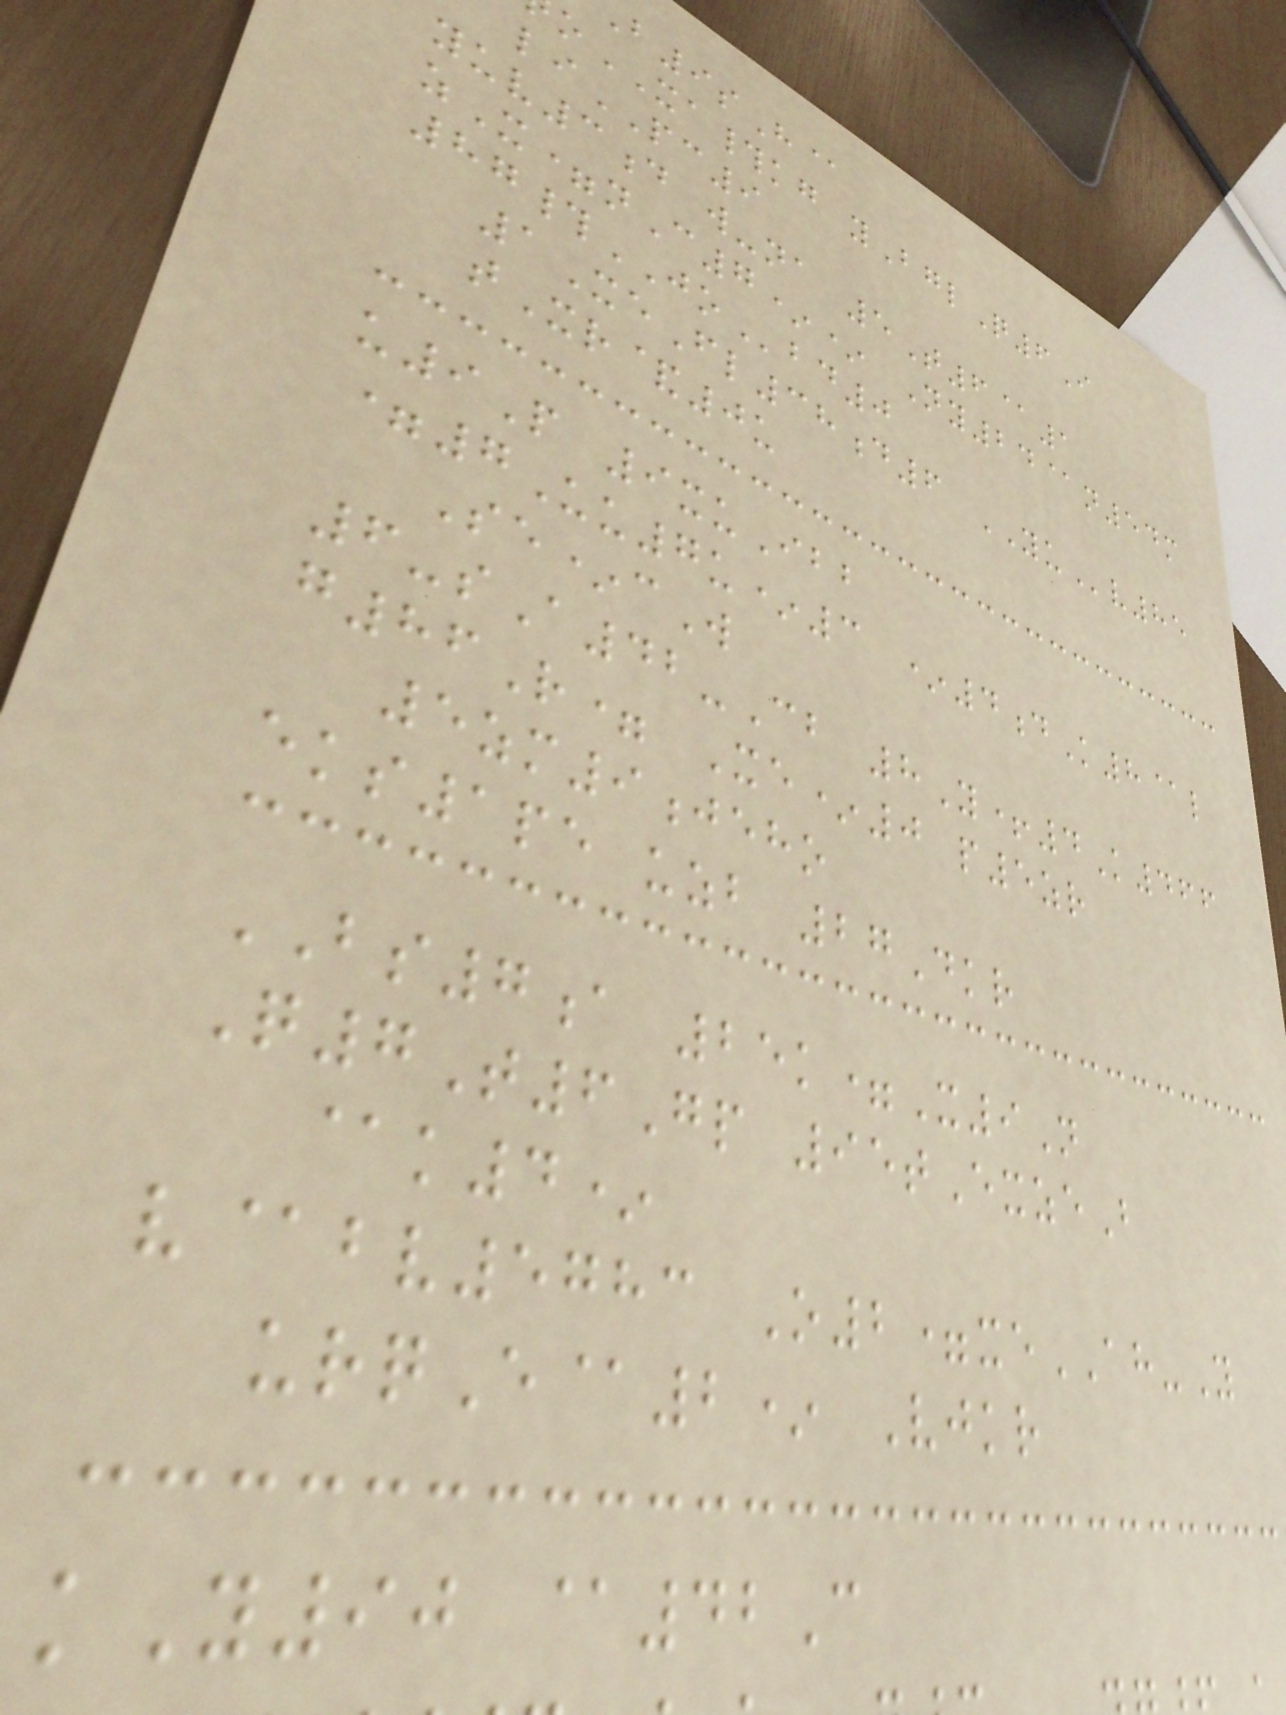9sH@
oXA#kg yBglQ6I
liPC9
yuv3d w-na 5T6@1
zX=nC7** Ny24@n54m
87#JObd0
1XeFl38d6 YUv85
tXr&0u
u9P 9xuIbb
=7Uu7u*3 *4dK8@l
Se*cW
6-sA42-Cb 8Y+4K466
g86R= Xe*0 p5zr
5zm9jeho
eks1pe uzb 27Dkr
BS7a 25k=X9N
Q7T6Gp 95tExzeB
@k4*
v@bv5783 O2=xeAH-Y
urqE@2* Vjkr
kY90 @42C
